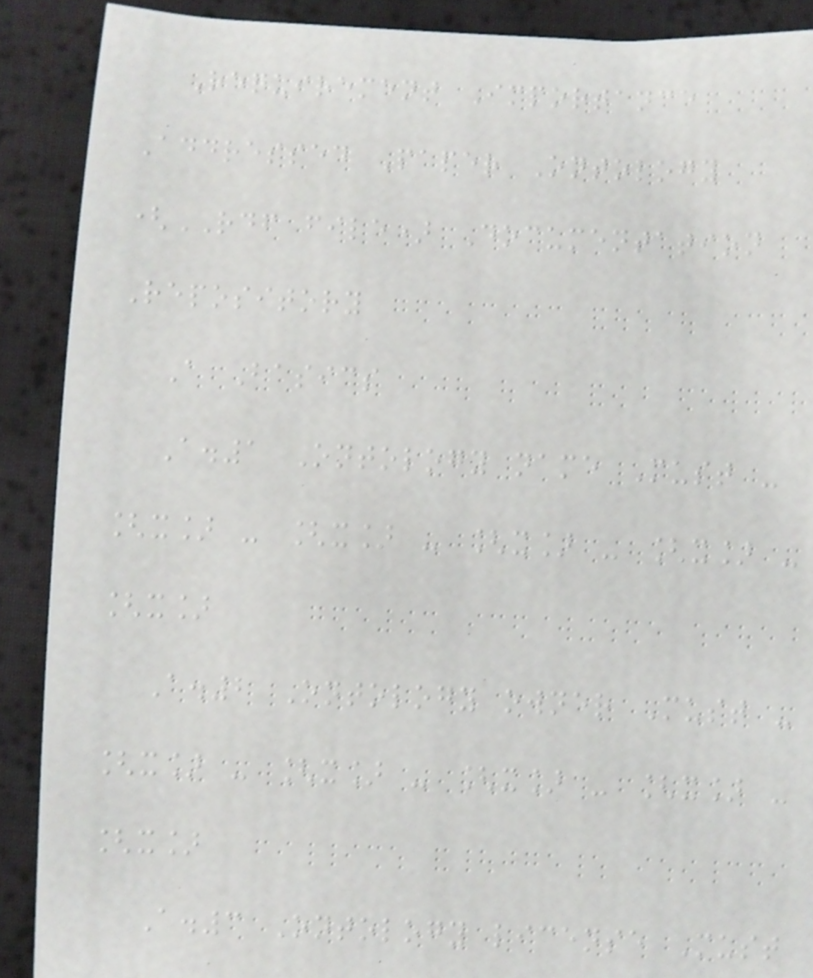Requirement Importance
Addressed Paper Ontology
(RDF file) Documentation
Repository
A Basics
A.1 Ontology name Must -
[x] - [x] - [x] - [x] -
[x]
A.2 Ontology owner Must -
[x] - [x] - [x] - [x] -
[x]
A.3 Ontology license Must
